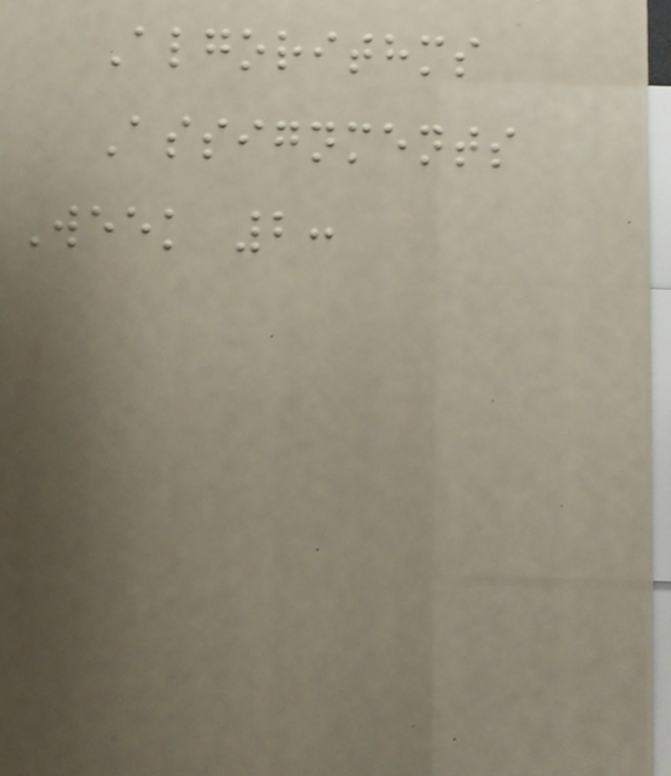Algorithms
Assignments
Week 2:
